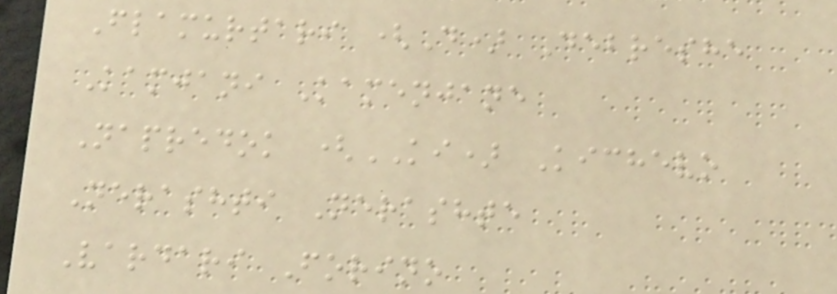Flamurtari (D) Debreshe
Kamjani Kamenjane
Napredok (KI) Kichevo
Nerashti Nerashte
Vardari Forino
